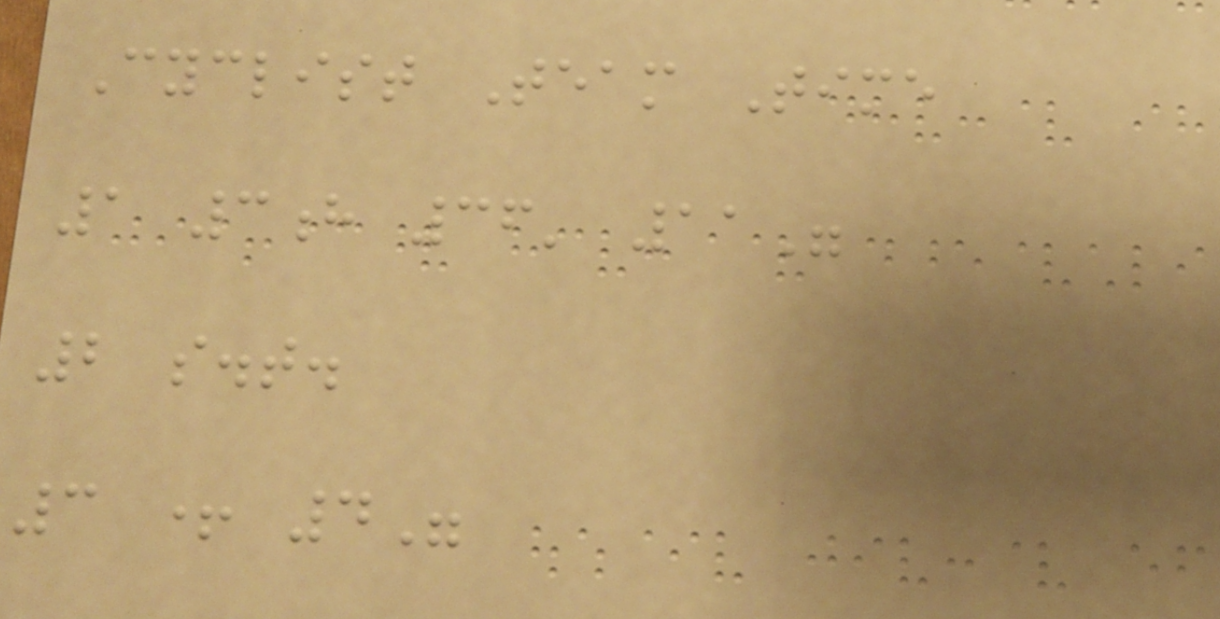Cyclist Team Time
1 3h 36' 11"
2 s.t.
3 + 4"
